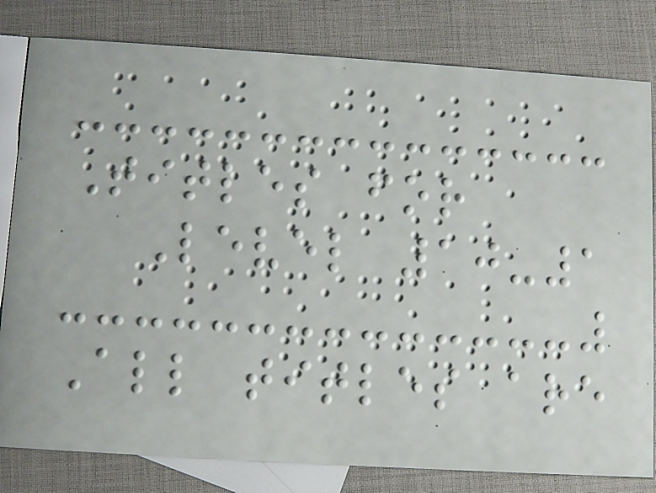Titles for
Level 10-1
All titles are
